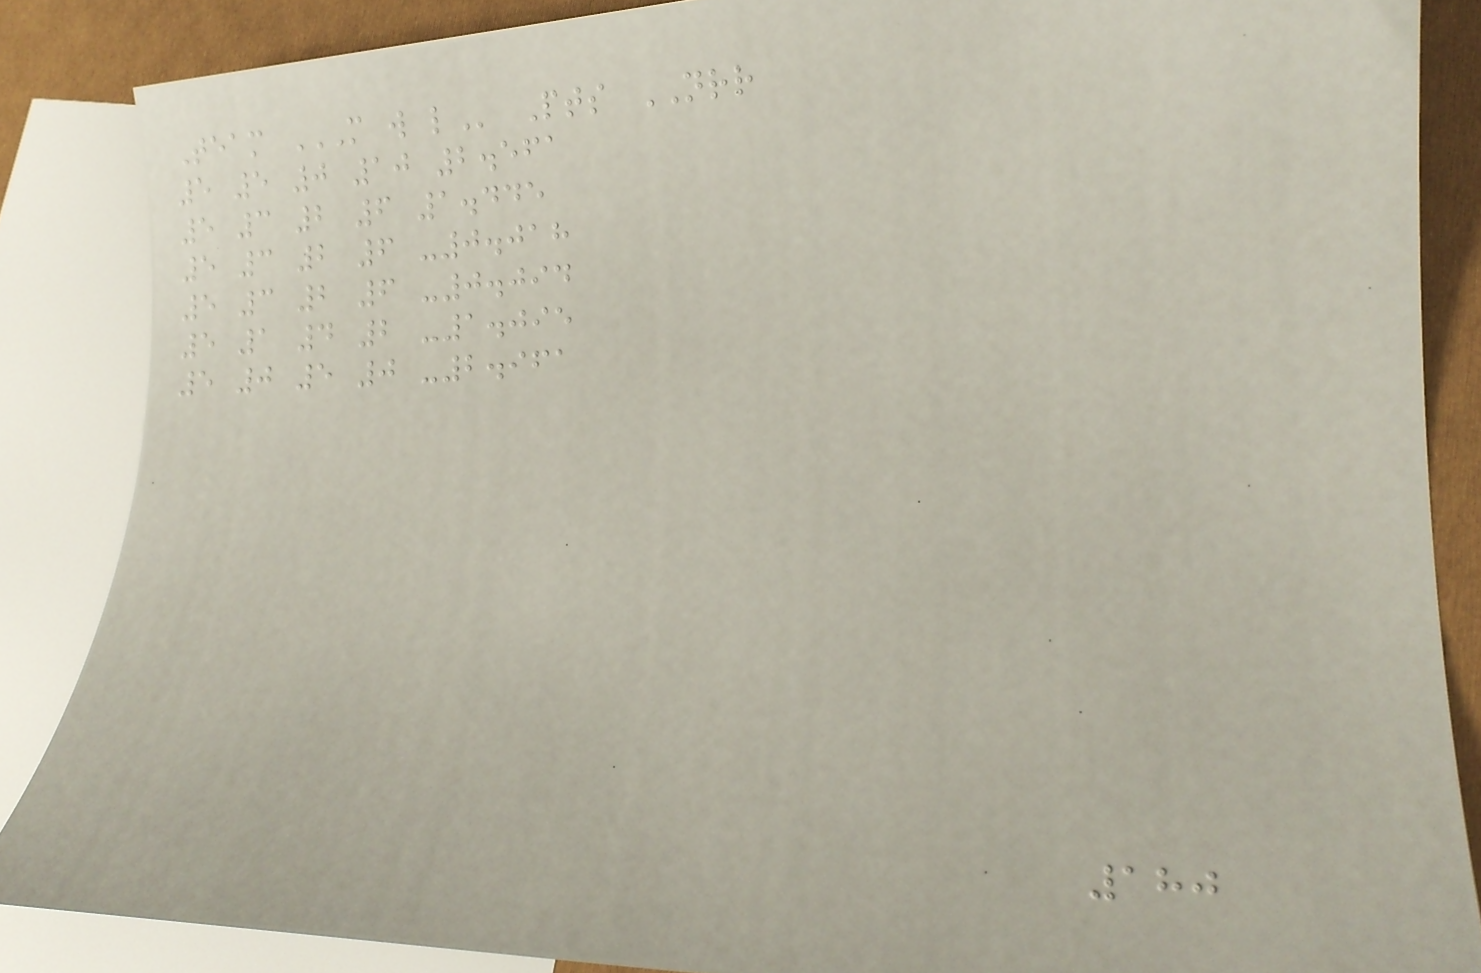Team M W L Pts NRR
5 5 0 10 2.561
5 3 2 6 1.445
5 3 2 6 -0.018
5 3 2 6 -0.094
5 1 4 2 -1.095
5 0 5 0 -2.961
180
